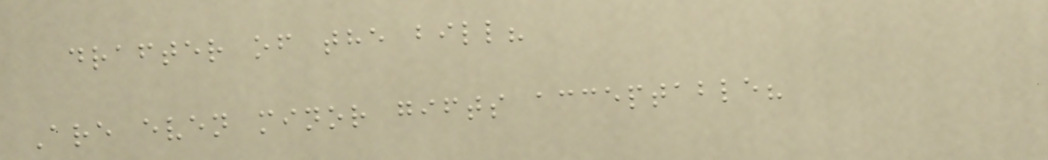drafter of the bill?
Are even minor gifts acceptable?
